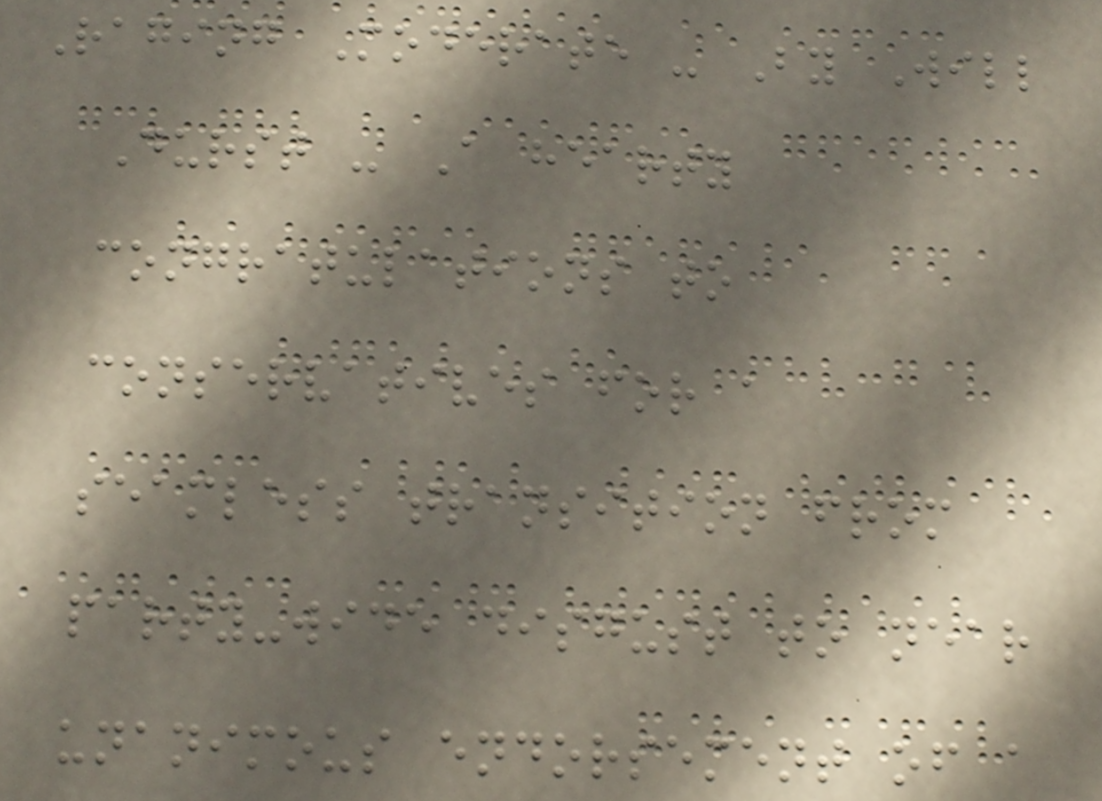Raging Moderate - By Will
Durst - A hearty
congratulations to
conservatives for a
seamless transition from
party-wide disgust to near
unanimous endorsement of a
